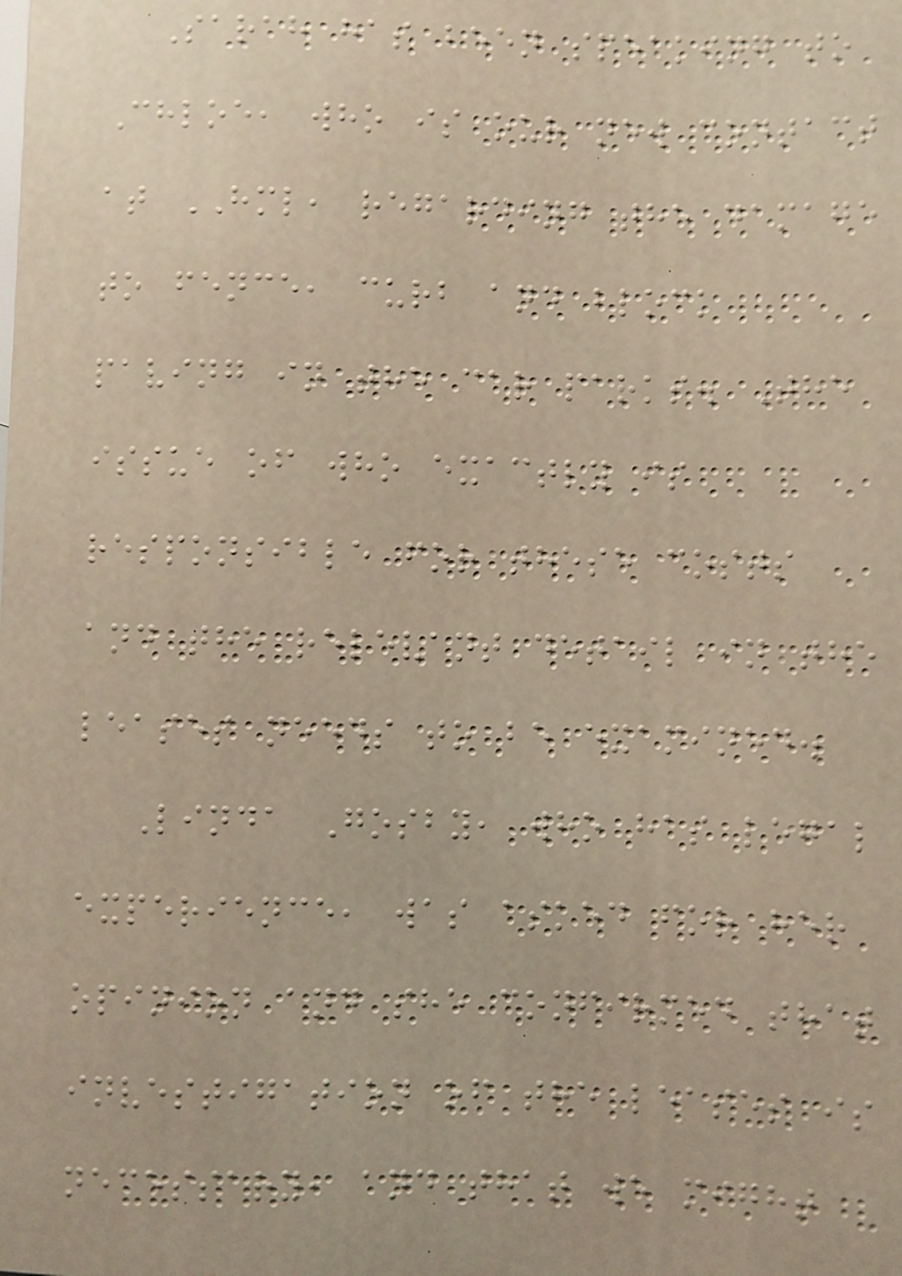Sarah has been speaking to
Chloe, who is our new contact
at HML, regarding the damage
to fence, curb and block
paving in the car parks. The
issue of who exactly is
responsible for these costs
and the relevant detail in the
leases needs to be examined.
Linda Gosby, who has legal
experience, was asked for her
opinion and she confirmed that
investigation of the leases is
necessary, and that we might
